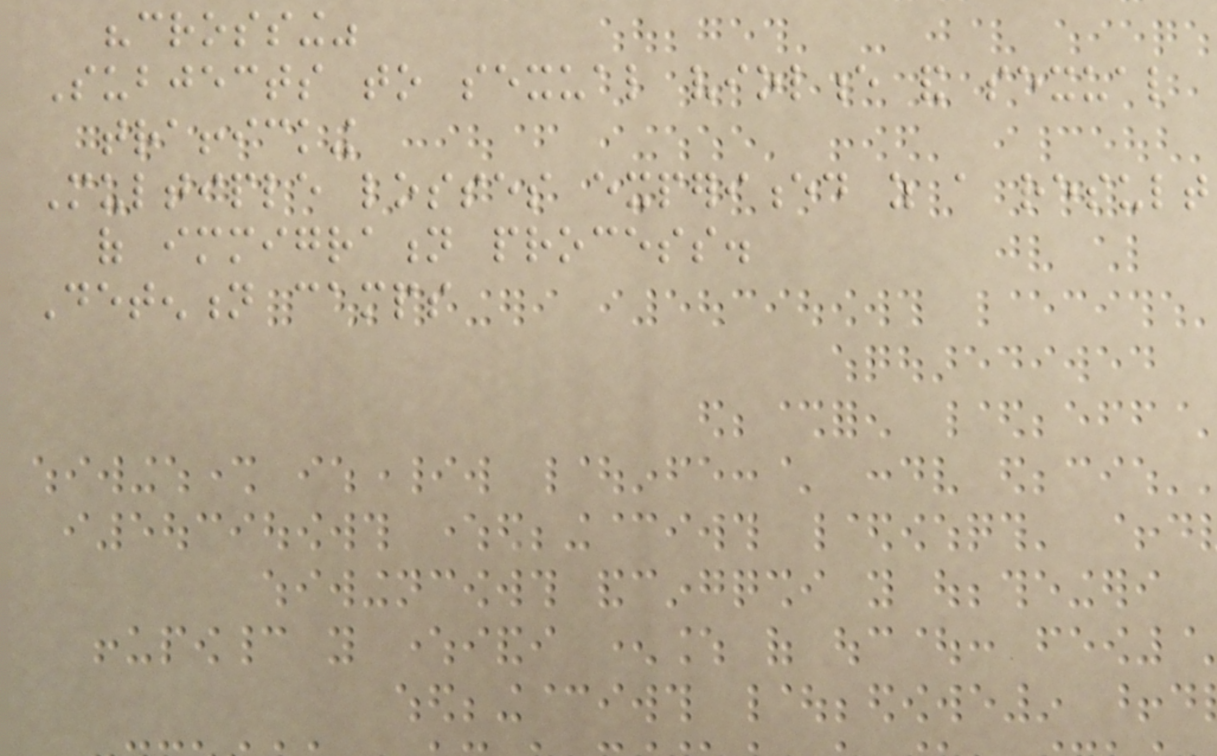"crossing"
Subjects to sexual violence and sexual
trafficking
Multiple losses experienced as a result
of immigration process.
Detention camps
